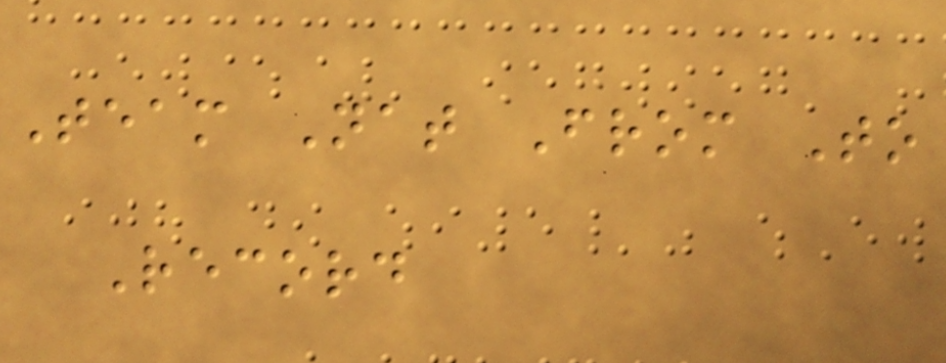Team Nat From To
Record
